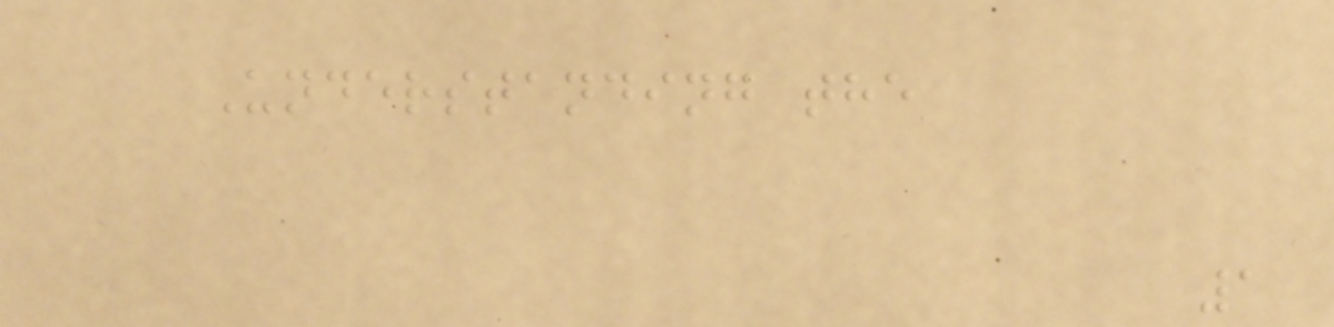Understanding the
1
